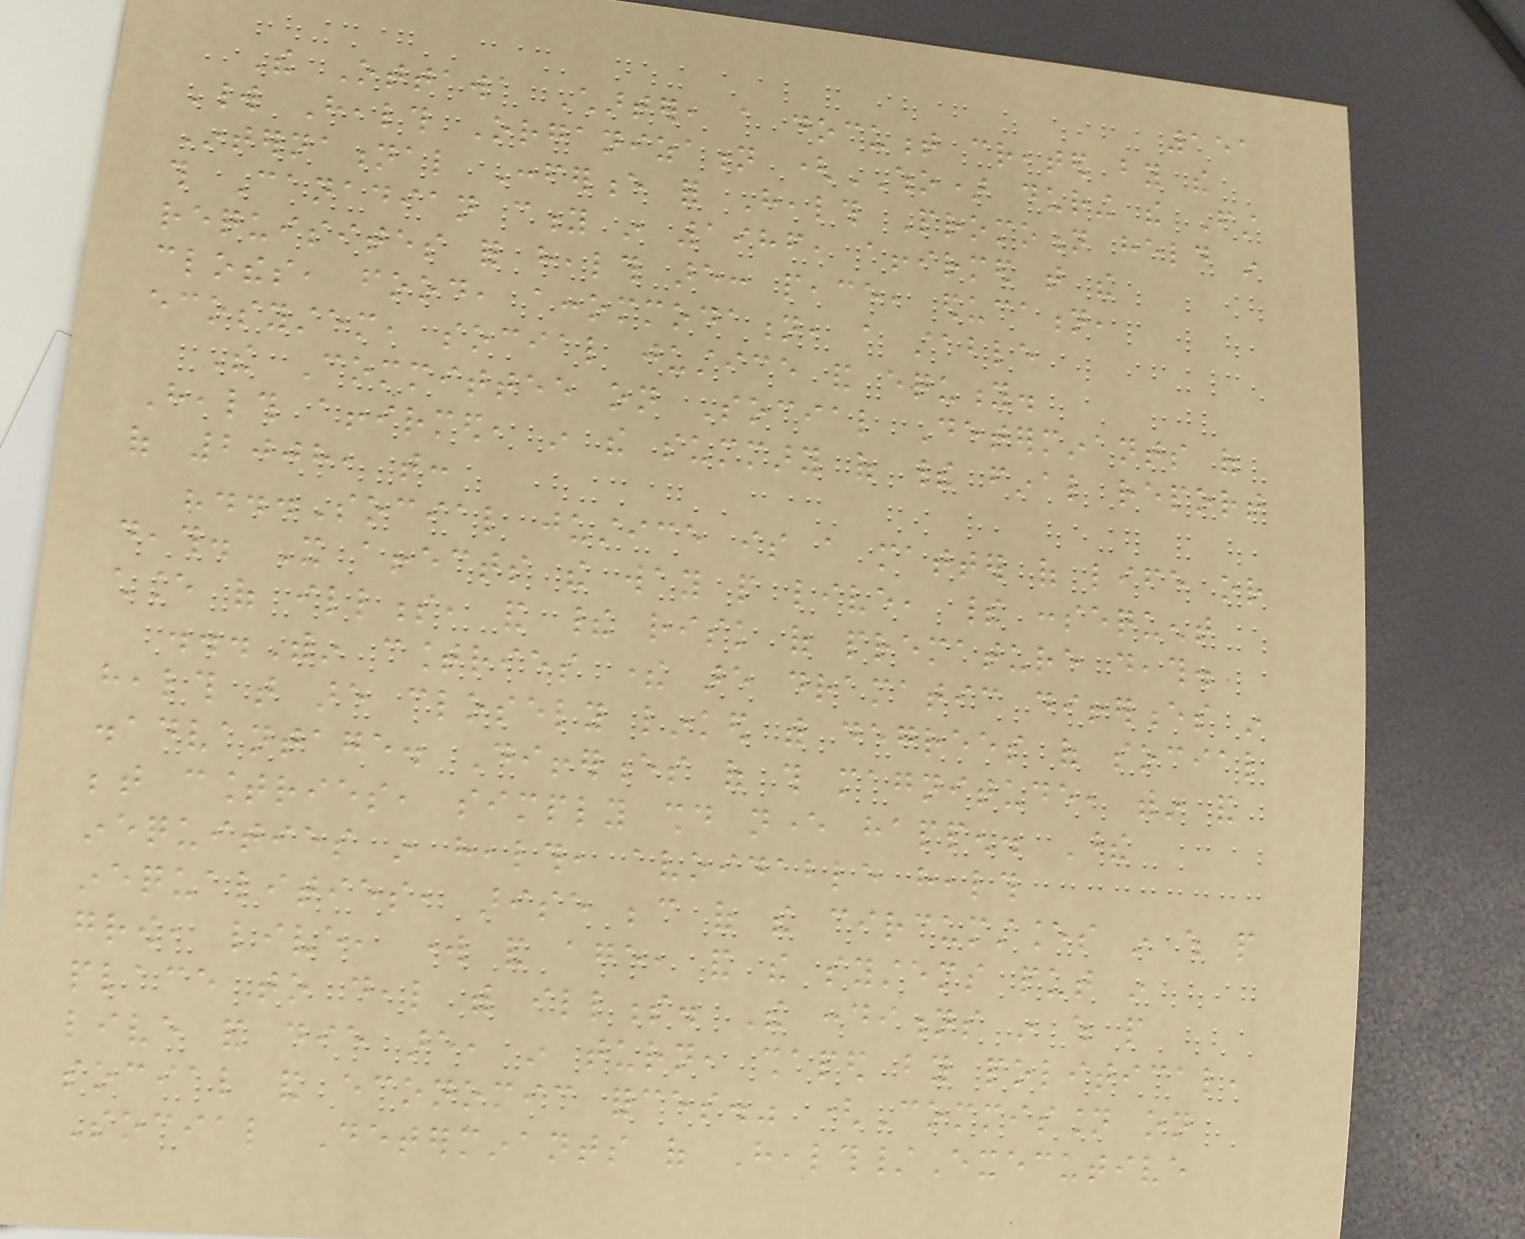151
The Ottawa Charter, a document created by the
World Health Organization (WHO) during the First
International Conference for Health Promotion held in
this Canadian city in 1986, affirmed that the
requisites for health are: peace, education,
clothes, food, accommodation, a stable
ecosystem, social justice and equity.
The Committee on Social Determinants of
Health affirmed, in the summary of their final report
of 2008, that:
"...Social justice is a matter of life or
death. It affects the way people live, their consequent
chance of illness, and their risk of premature death.
...Within countries there are dramatic differences in
health that are closely linked with degrees of social
disadvantage. Differences of this magnitude, within and
between countries, simply should never happen. These
inequities in health, avoidable health
inequalities, arise because of the circumstances in which people
grow, live, work and age, and the systems put in
place to deal with illness. The conditions in which people
live and die are, in turn, shaped by political,
social and economic forces." (Commission on
Social Determinants of Health/Executive
